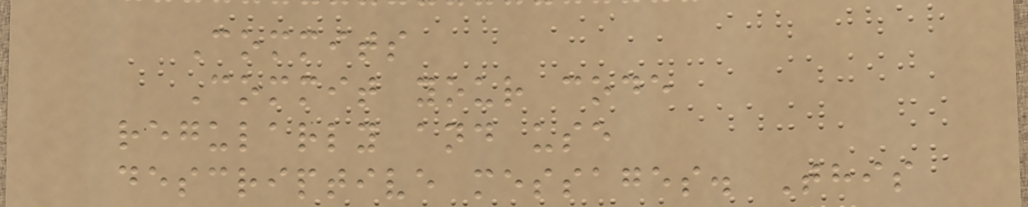Commits
Commit your code
regularly and use
descriptive messages. This
